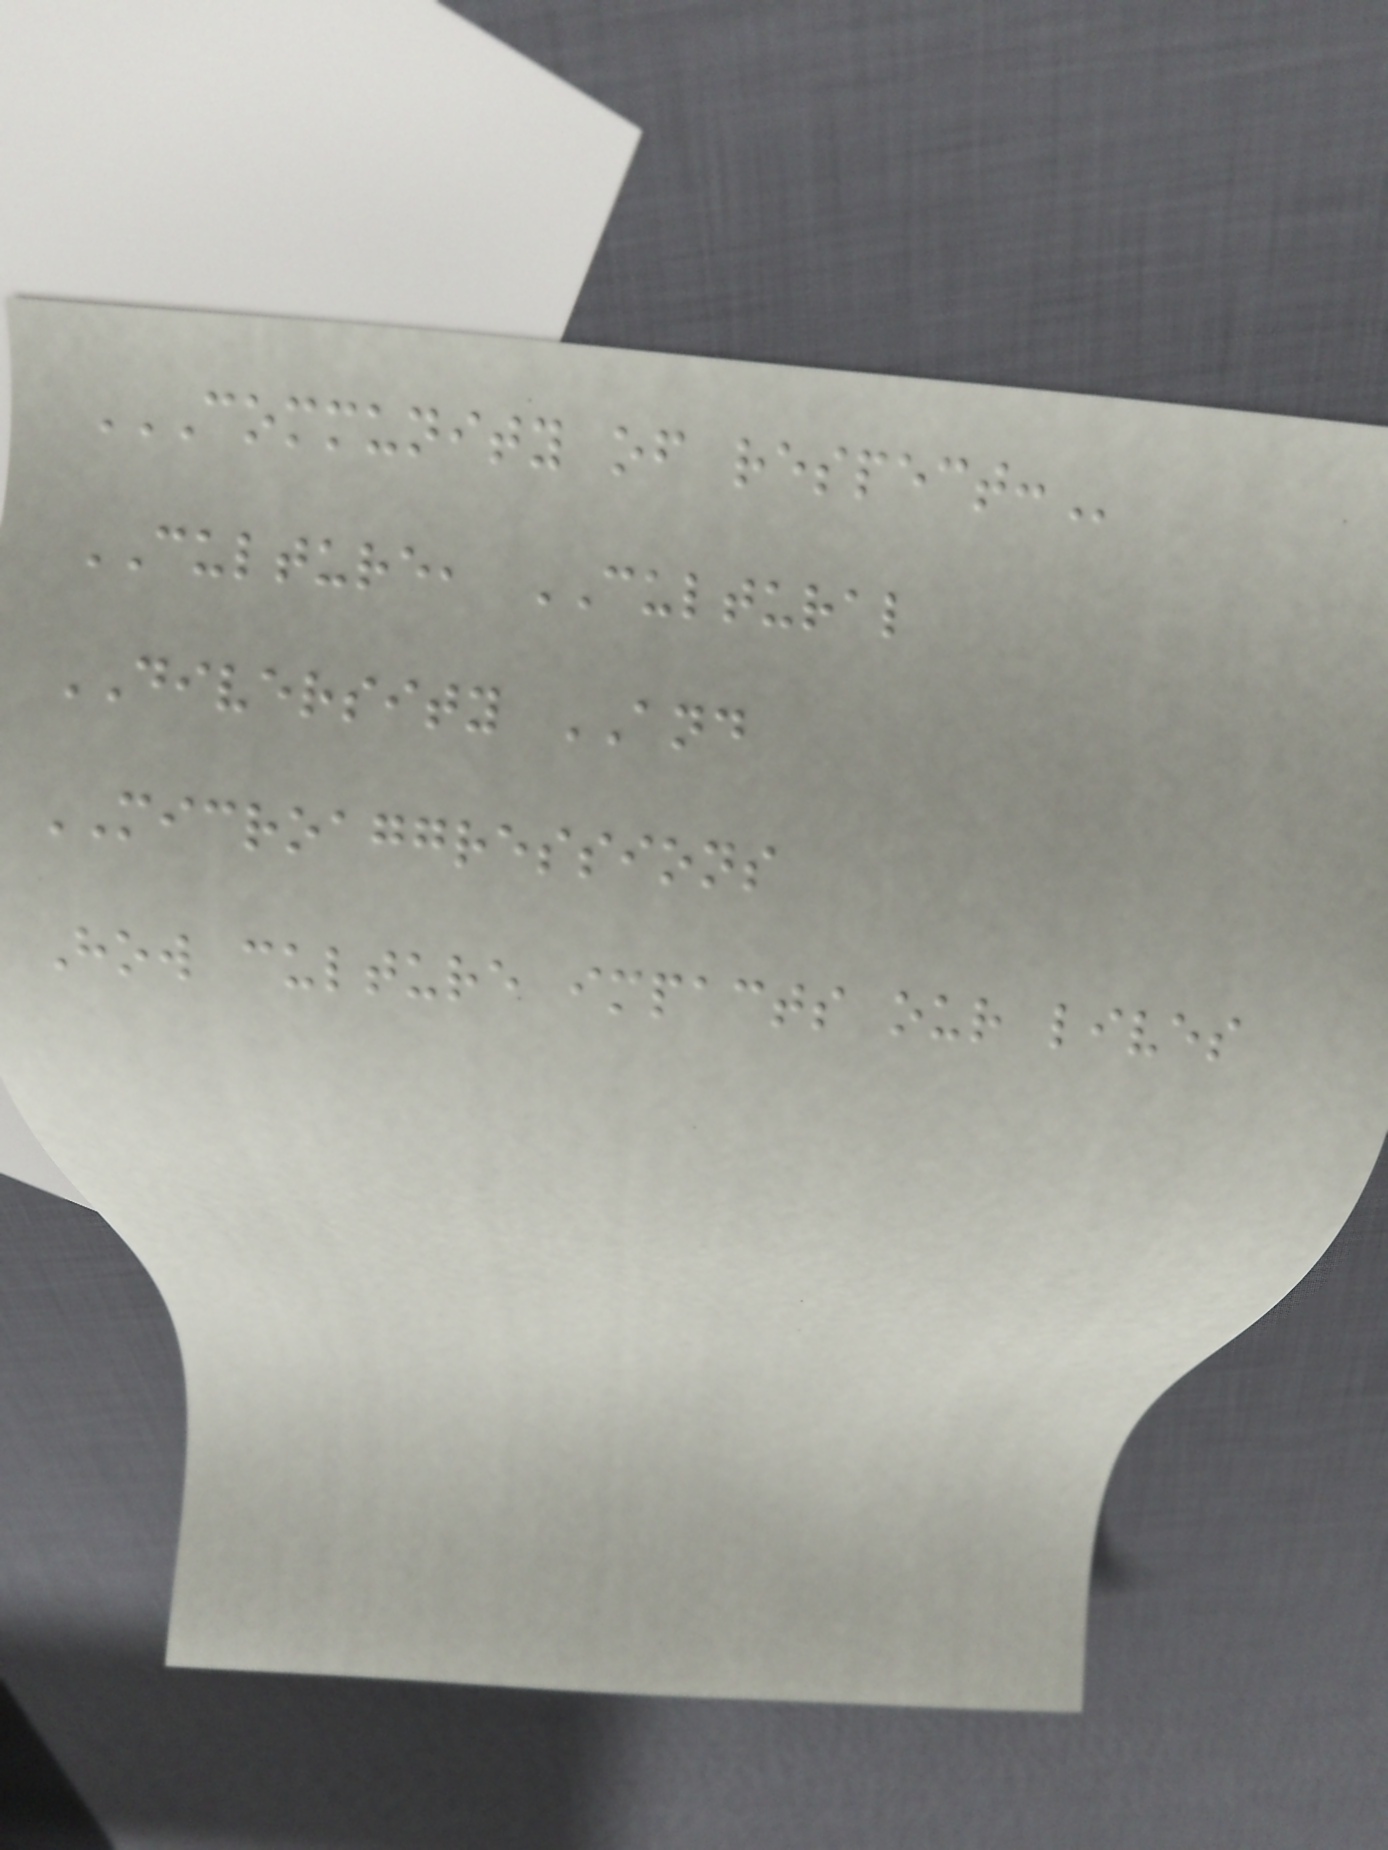COMMUNITY OF RESPECT:
CULTURE, CULTURAL
DIVERSITY AND
MICROAGGRESSIONS
How culture impacts our lives
